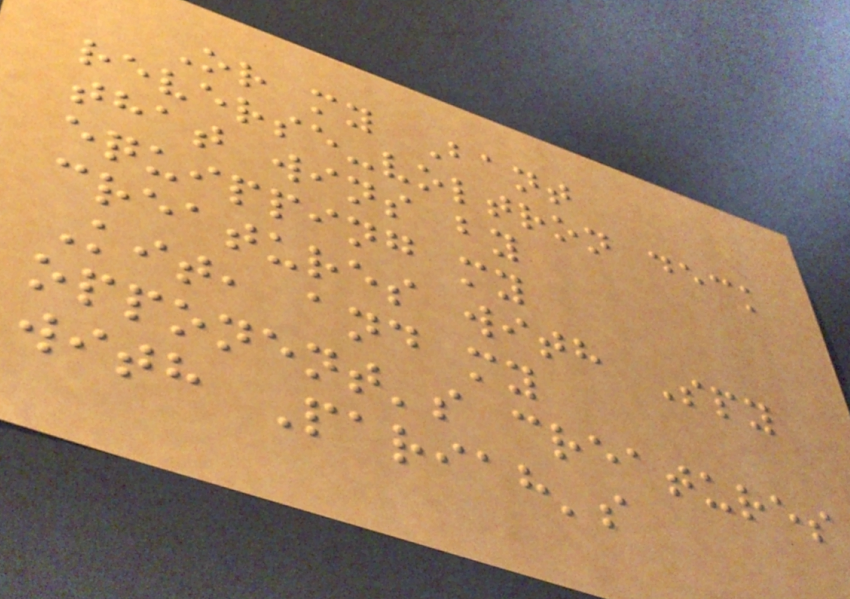Or my Bant
reverse-voltron deck
that wins by
equipping my
creatures with Spy
Kit, and my
opponent's creatures
with Pariah's
